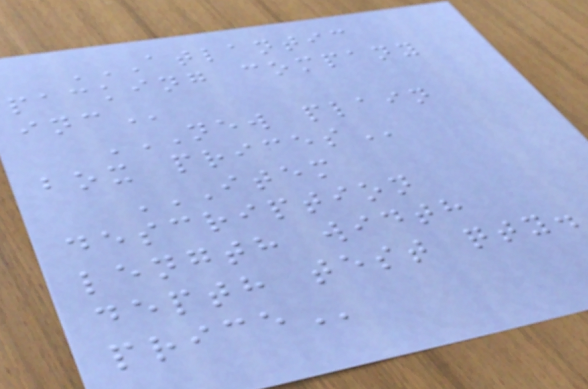ATLANTIC
PACKING COMPANY
INC
NEW PLAIN
BOX PRICES
ITEM
DESCRIPTION
LENGTH WIDTH
DEPTH TEST QTY.
PRICE
